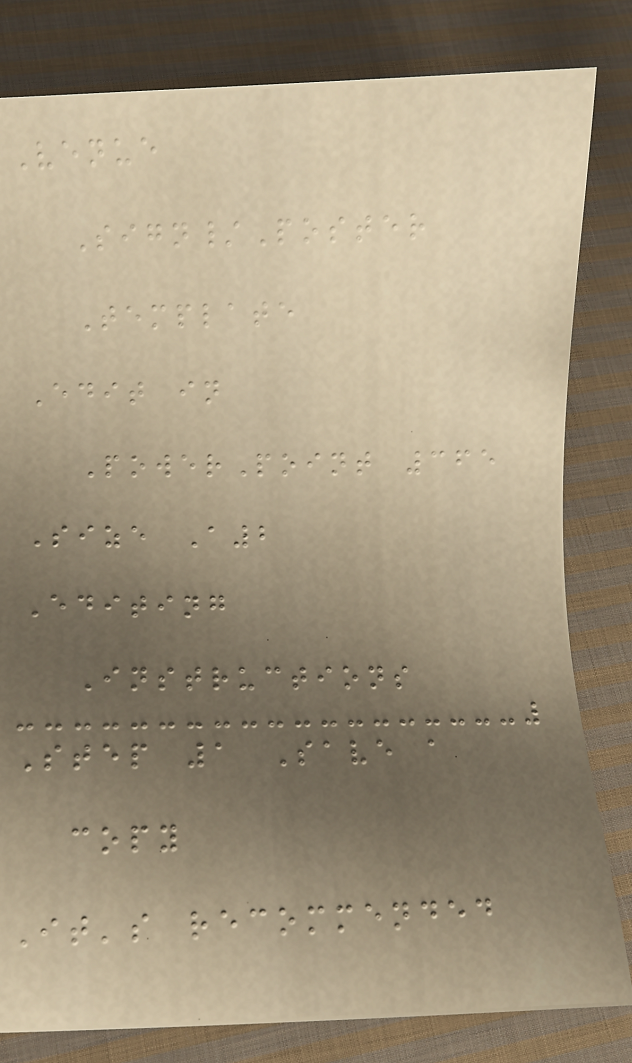Venue
Sign/Poster
Template
Edit in
PowerPoint 365
Size A2
Editing
Instructions
Step 1 Save a
copy
It's recommended
